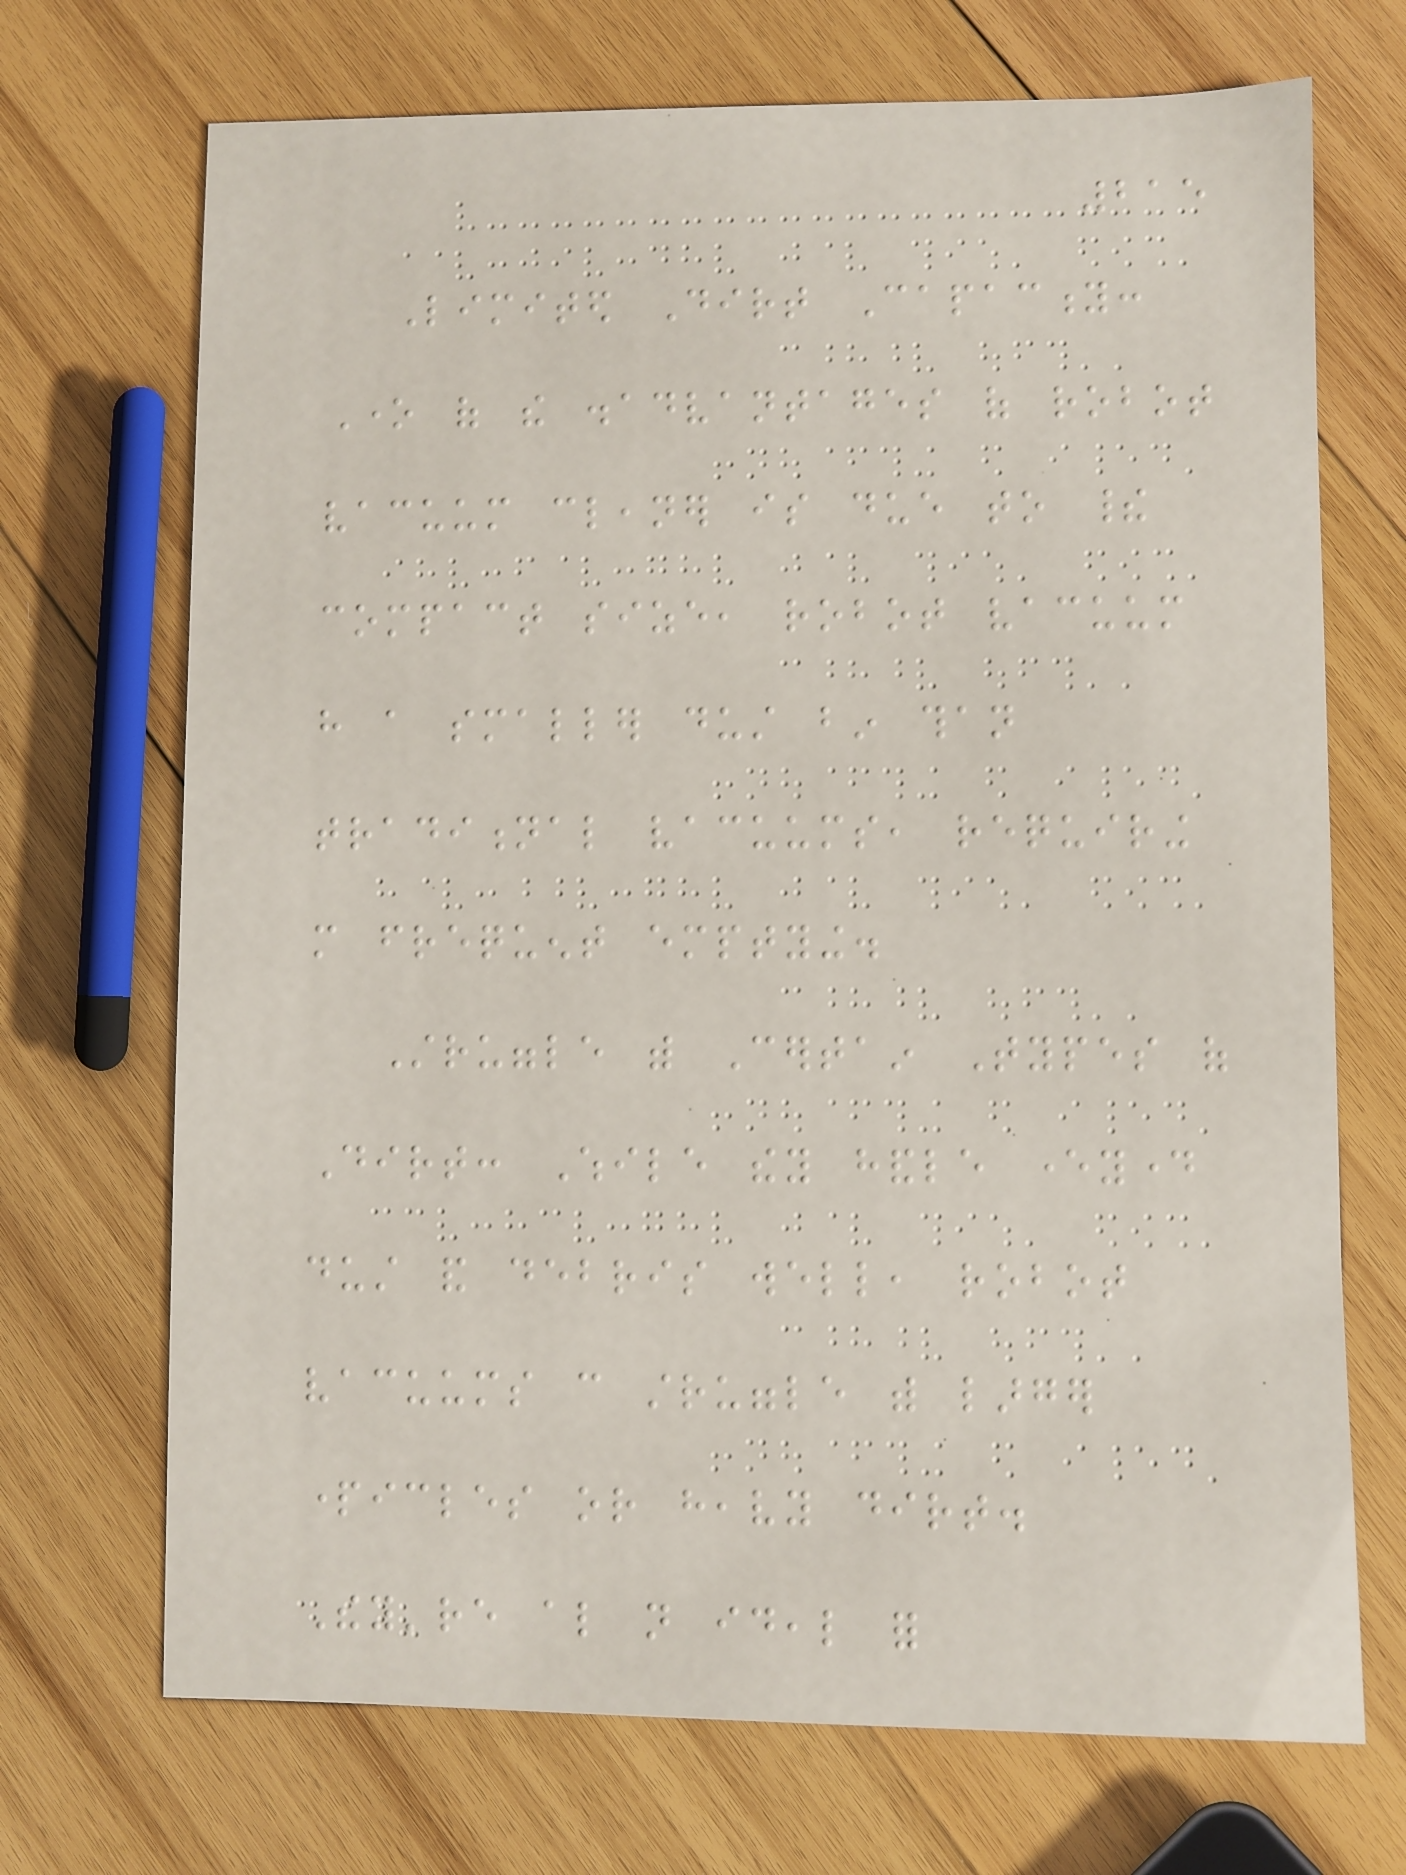215
Limited Dirt Capacity:
One of the disadvantages of robot
vacuum cleaner is due to their
compact size, robot vacuum
have a smaller dust bin than
traditional vacuums, requiring
more frequent emptying.
Struggle with Certain Types of
Dirt: While they handle everyday
dust and debris well, robot
vacuums can struggle with larger
particles or heavy dirt.
They're also not ideal for
